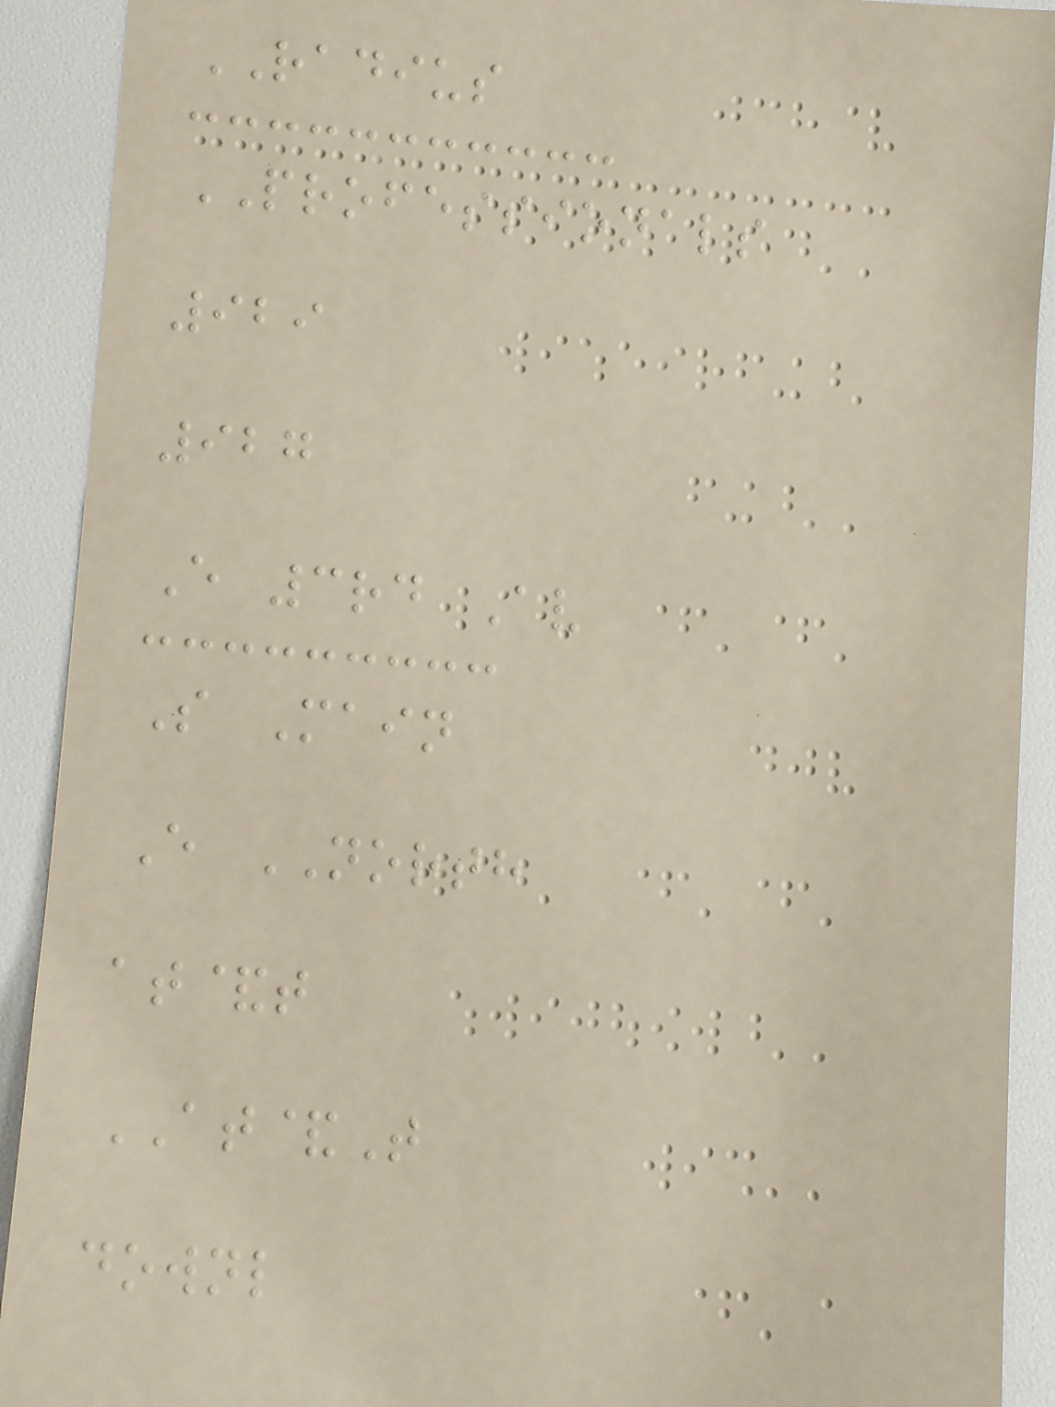RADIUS
PROFESSIONALS
929
927
E 3rd Av
S Main
E NORTH
at&t
AT&T
downl
